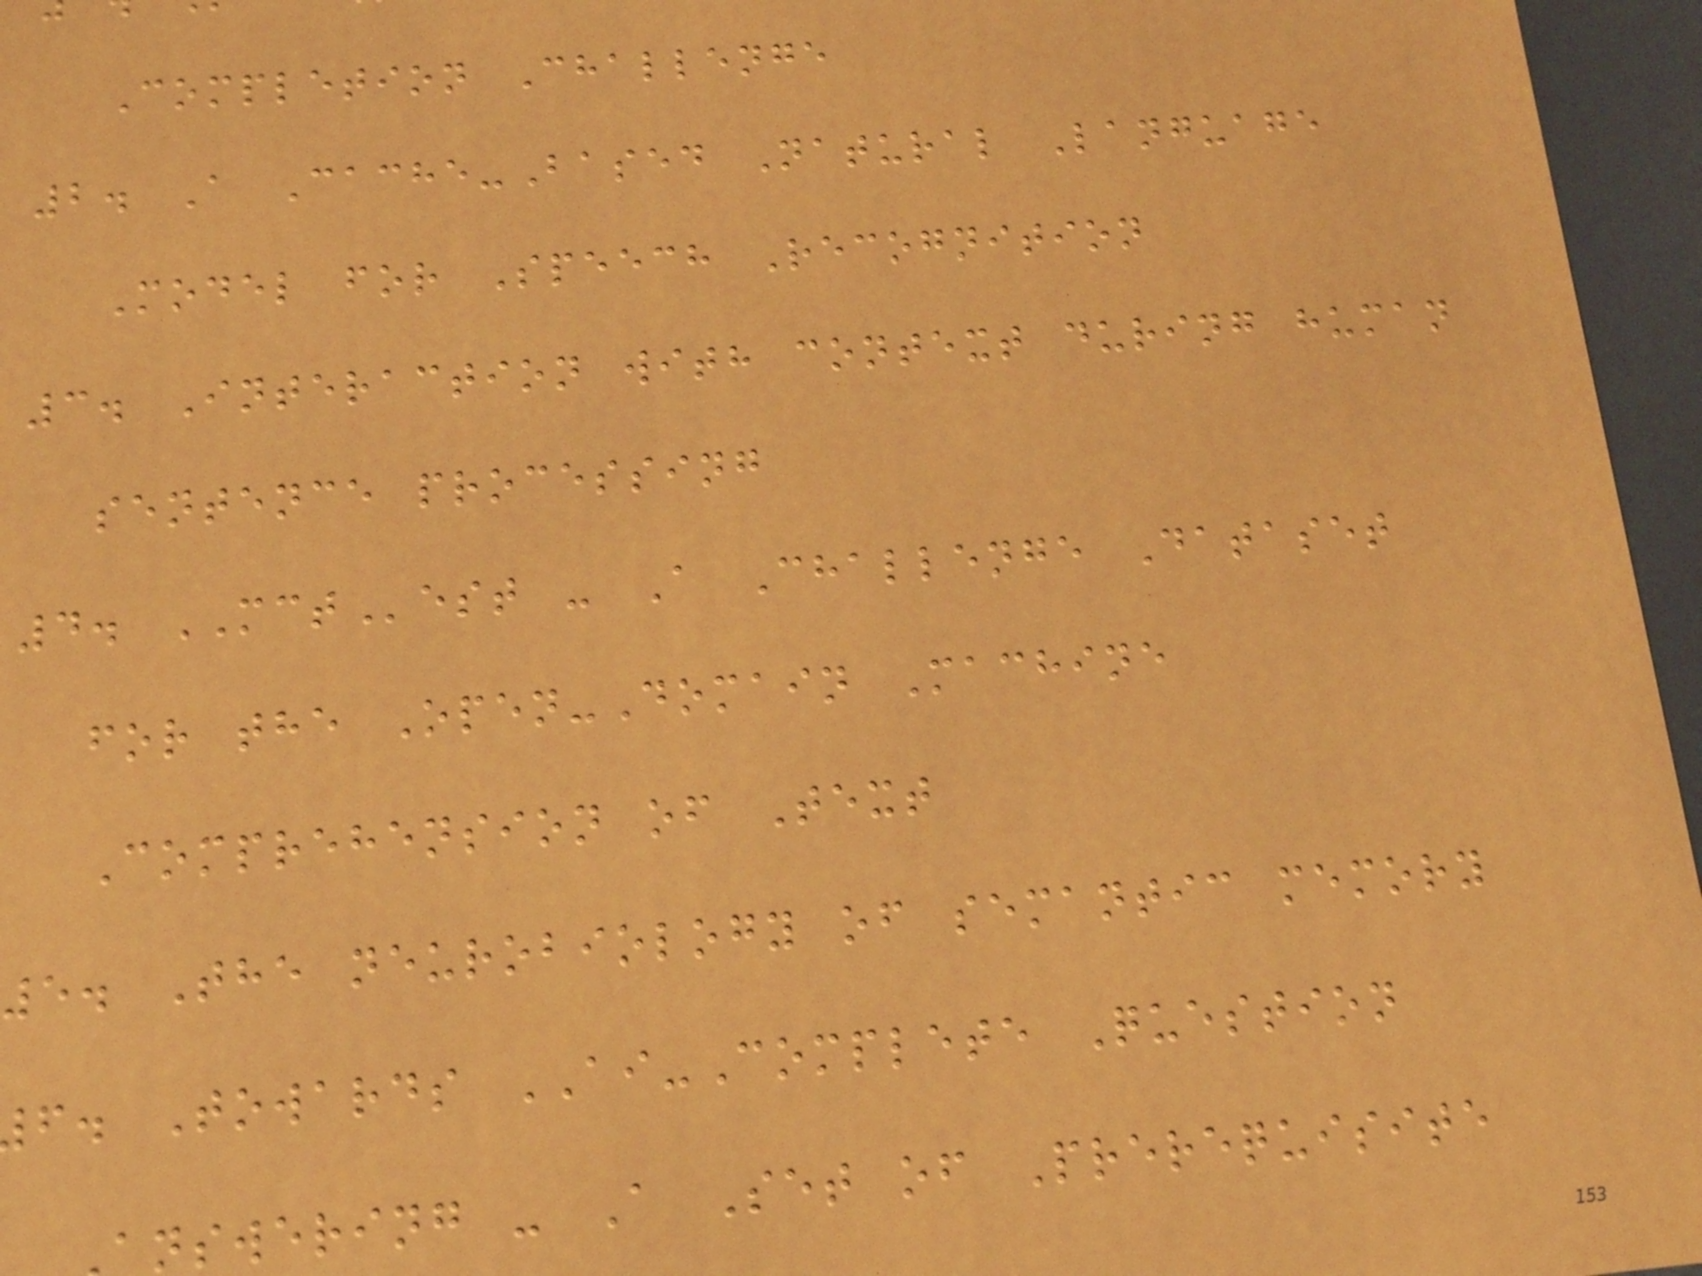Completion Challenge
2. A Cache-Based Natural Language
Model for Speech Recognition
3. Interaction with context during human
sentence processing
4. MCTest - A Challenge Dataset
for the Open-Domain Machine
Comprehension of Text
5. The neurobiology of semantic memory
f. Towards AI-Complete Question
nswering - A Set of Prerequisite
